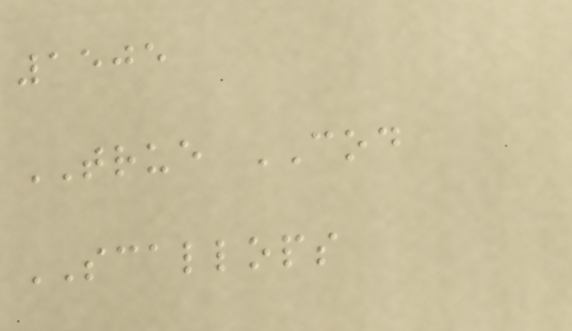1505
TRUE COD
SCALLOPS
